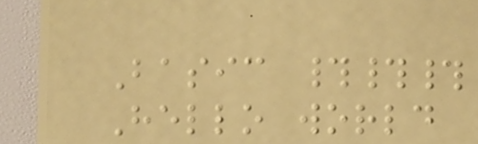Basic ###
Hello world
